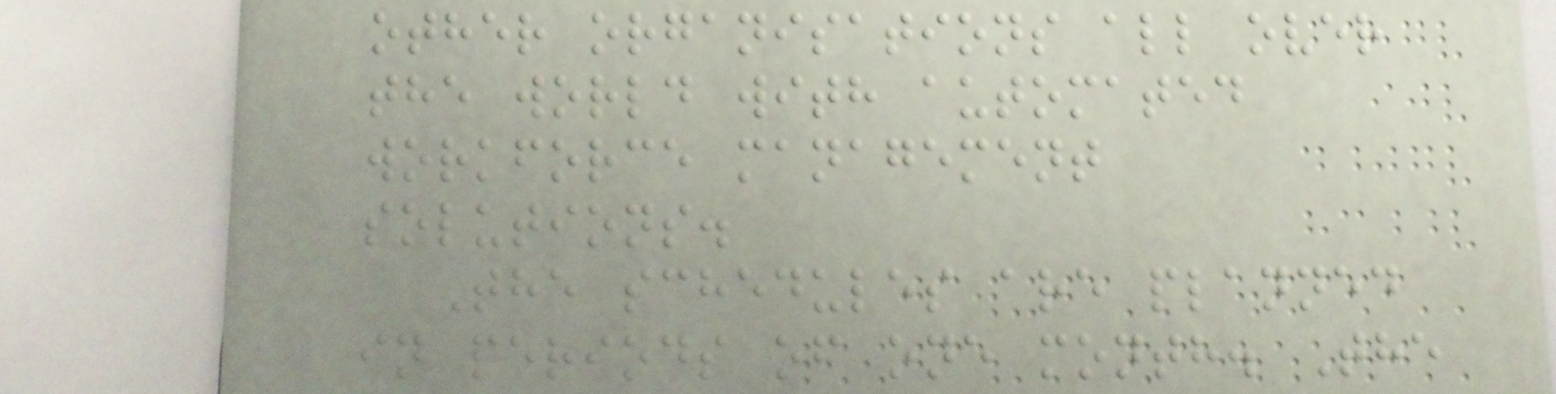other organisations all over
the world with automated
workforce management
solutions.
The schedules are planned
in periods of one month. The
